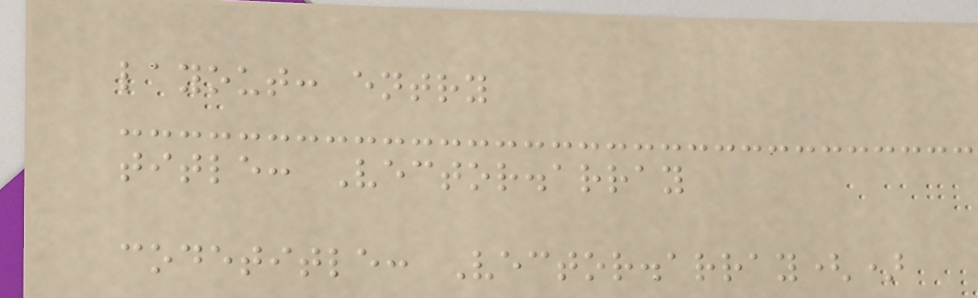layout: entry
title: Vector.array
codetitle: Vector.array()
